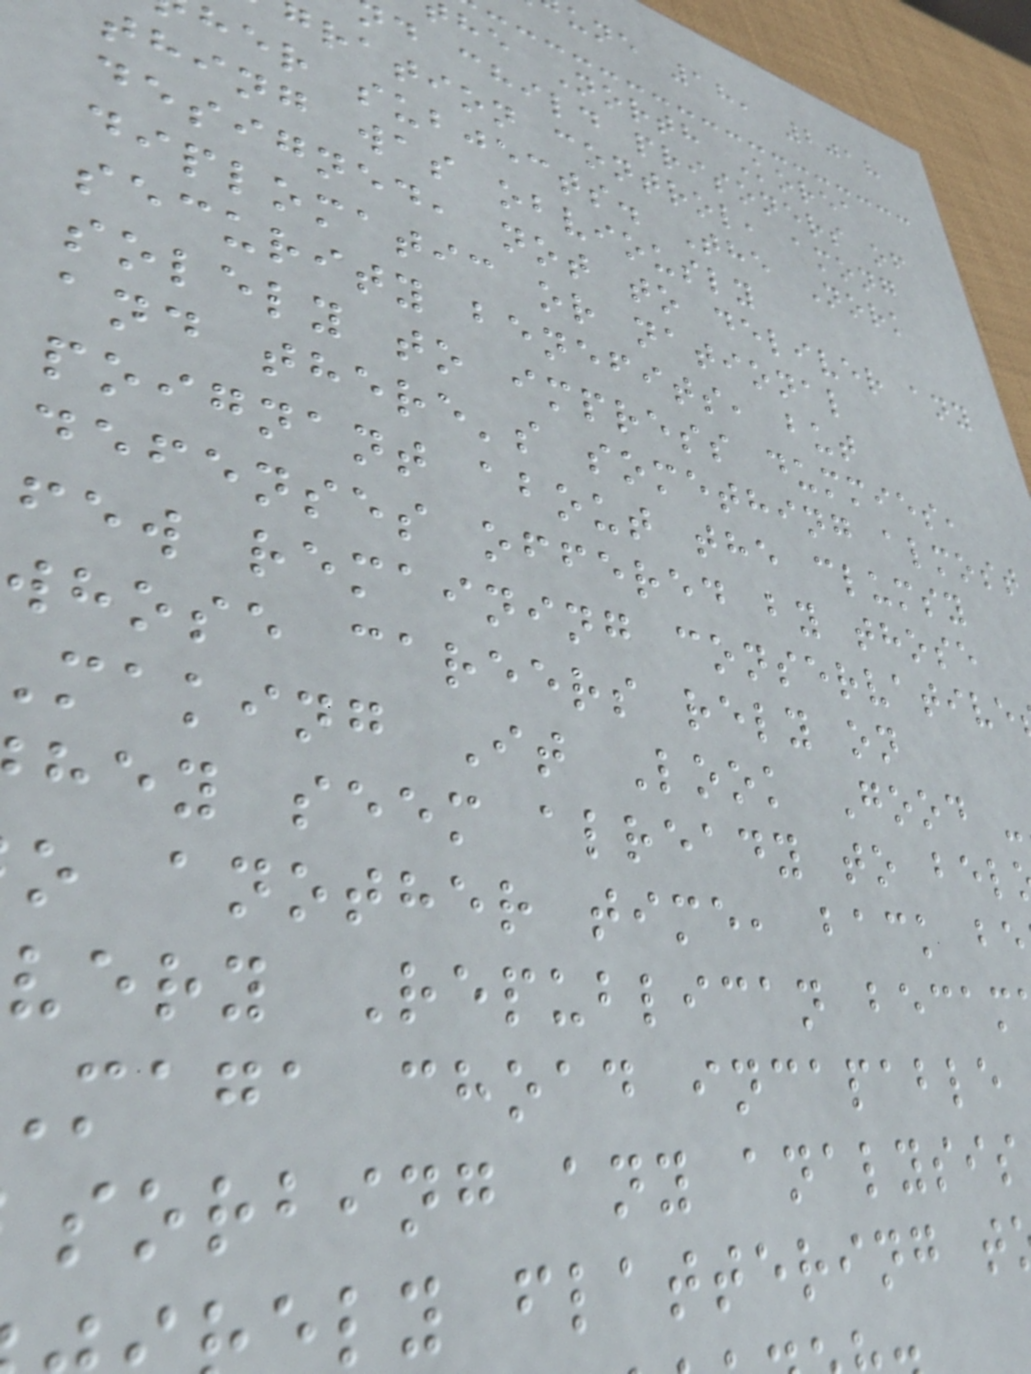une 18, 2018
he North Korea
d child prisoners of
ration control, among
her subjects. The Nork
thing was obviously
designed, not to deliver any
diplomatic or national
security benefits, but
solely to impress dummies,
and there's something almost
poignant about the clumsy
defenses offered by those
few remaining conservative
whose careers rely on
making It Look Good -
hey seem already to bel
o another time, back be
very Republican becam
maga choad incapable
sorbing any analysis
ly flattering t
